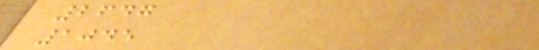2647
1045
